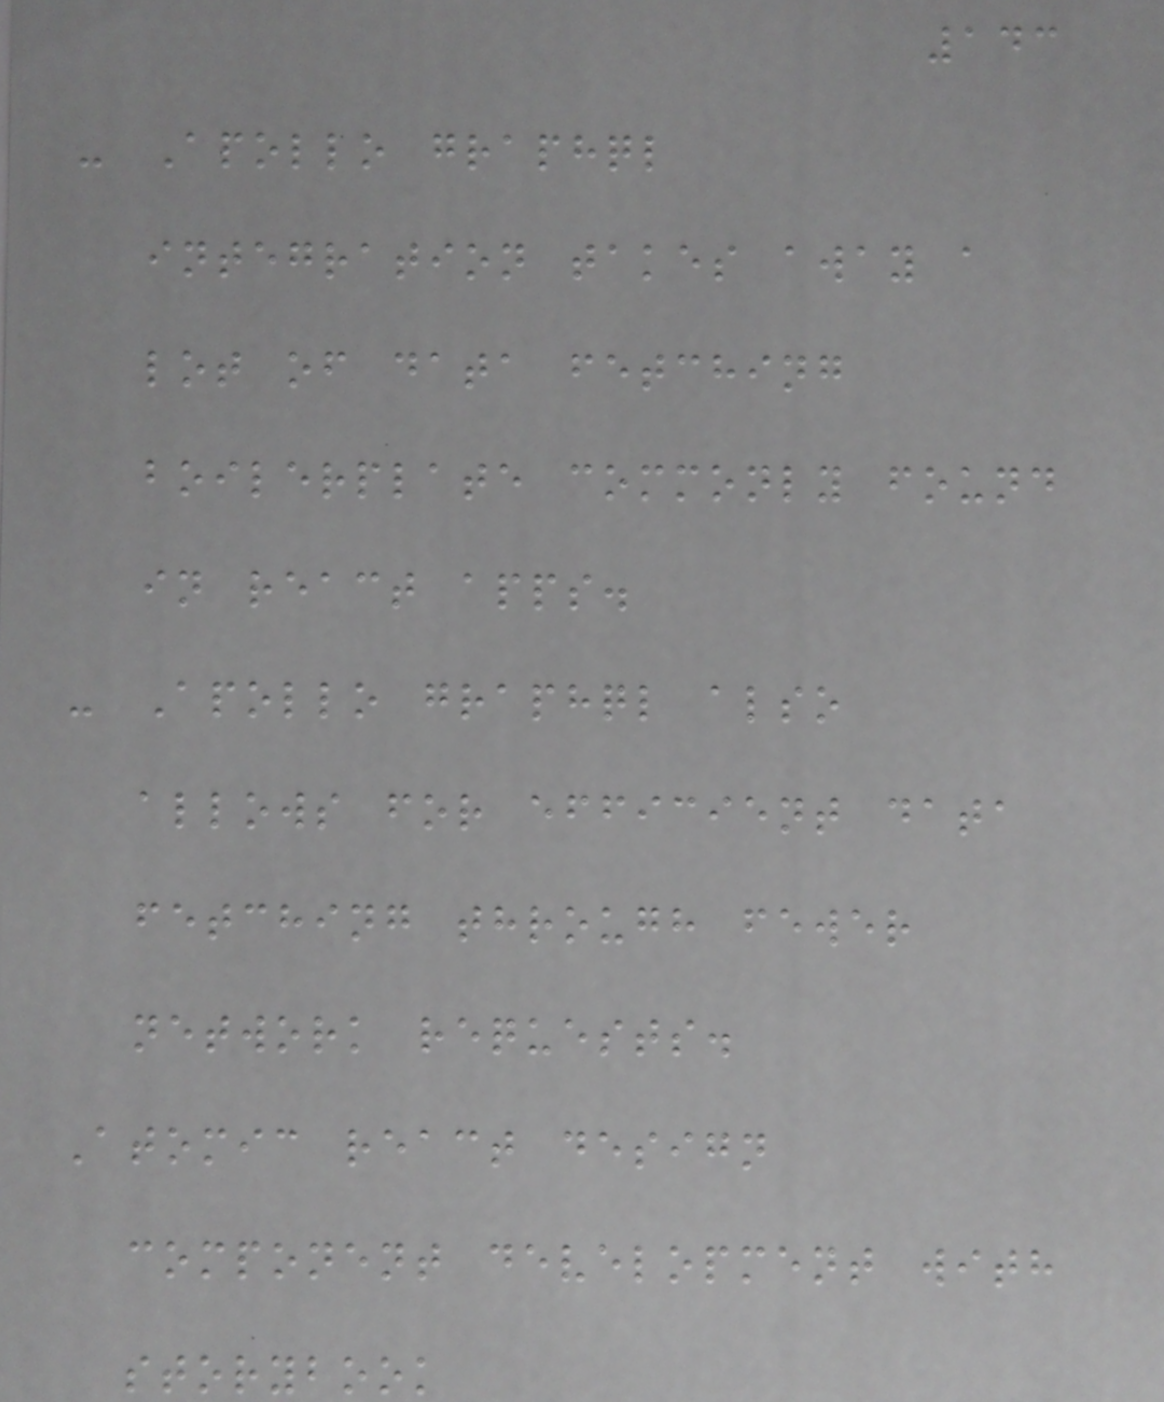143
- Apollo graphql
integration takes away a
lot of data fetching
boilerplate commonly found
in react apps.
- Apollo graphql also
allows for efficient data
fetching through fewer
network requests.
Atomic react design
component development with
storybook
